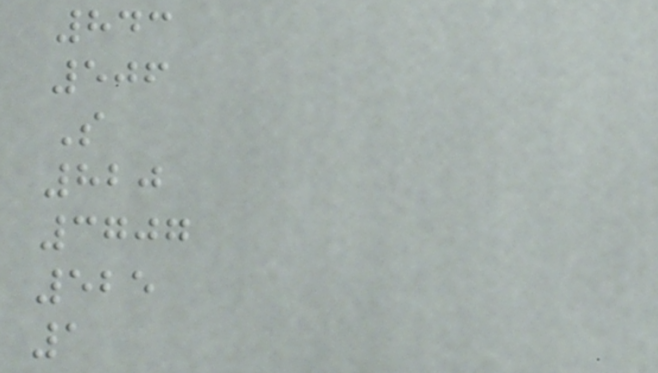843
506
S
820
3707
525
1
